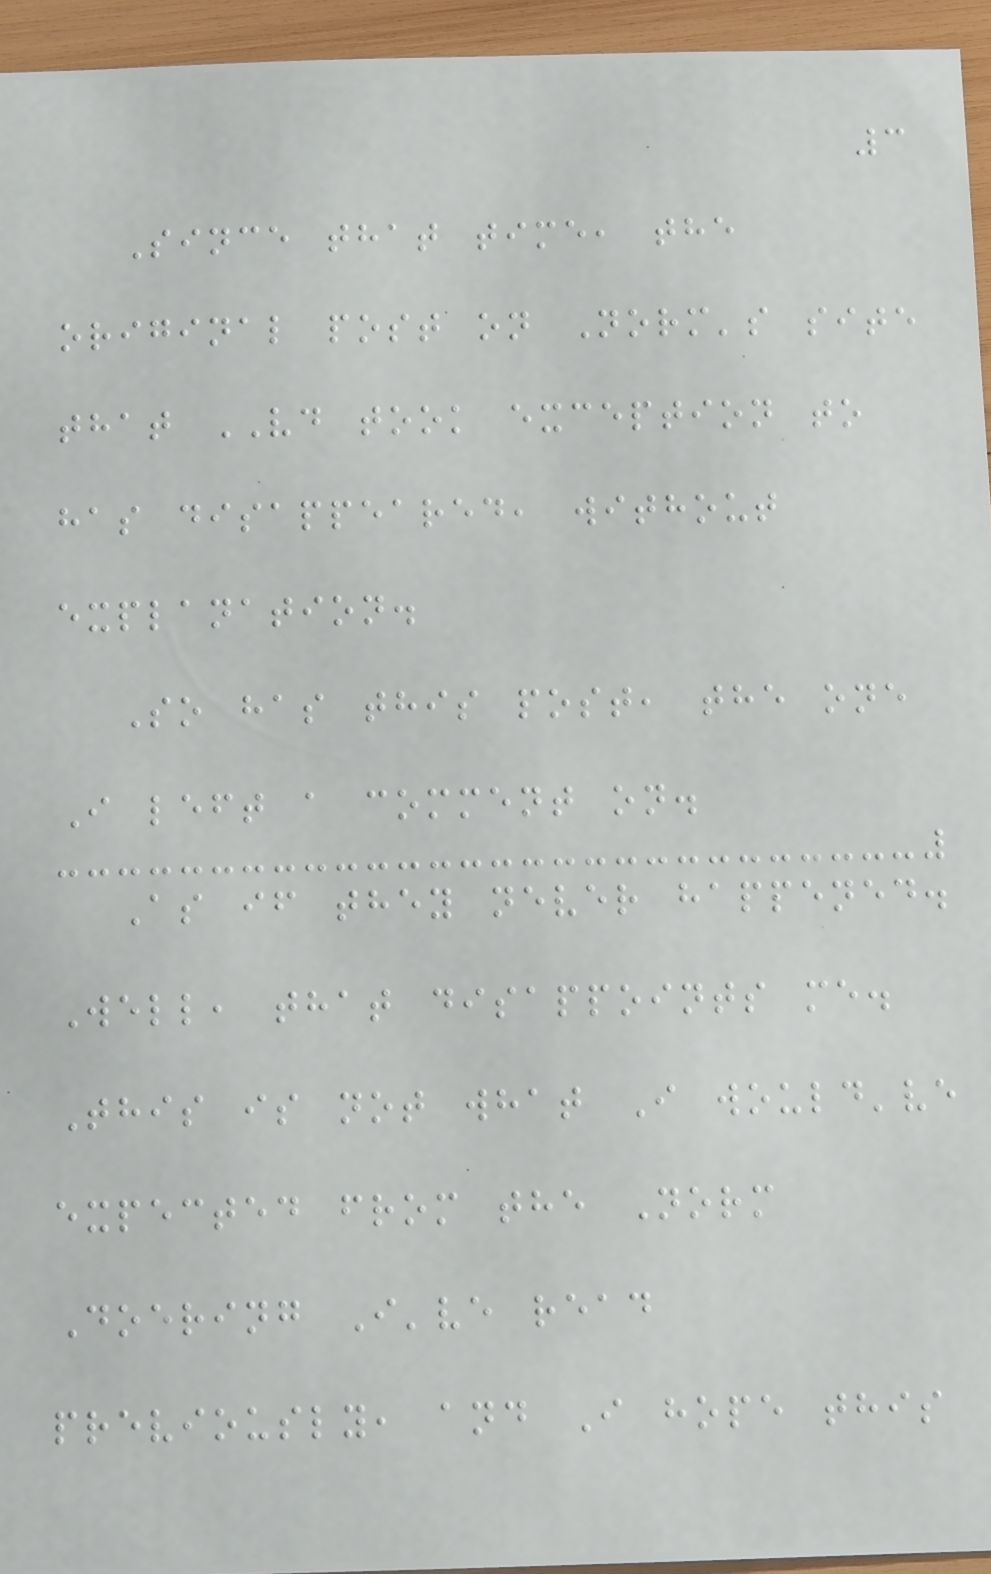3
Since that time, the
original post on Norm's site
that VD took exception to
has disappeared, without
explanation.
So has this post, the one
I left a comment on.
As if they never happened.
Well, that disappoints me.
This is not what I would've
expected from the Norm
Doering I've read
previously, and I hope this
